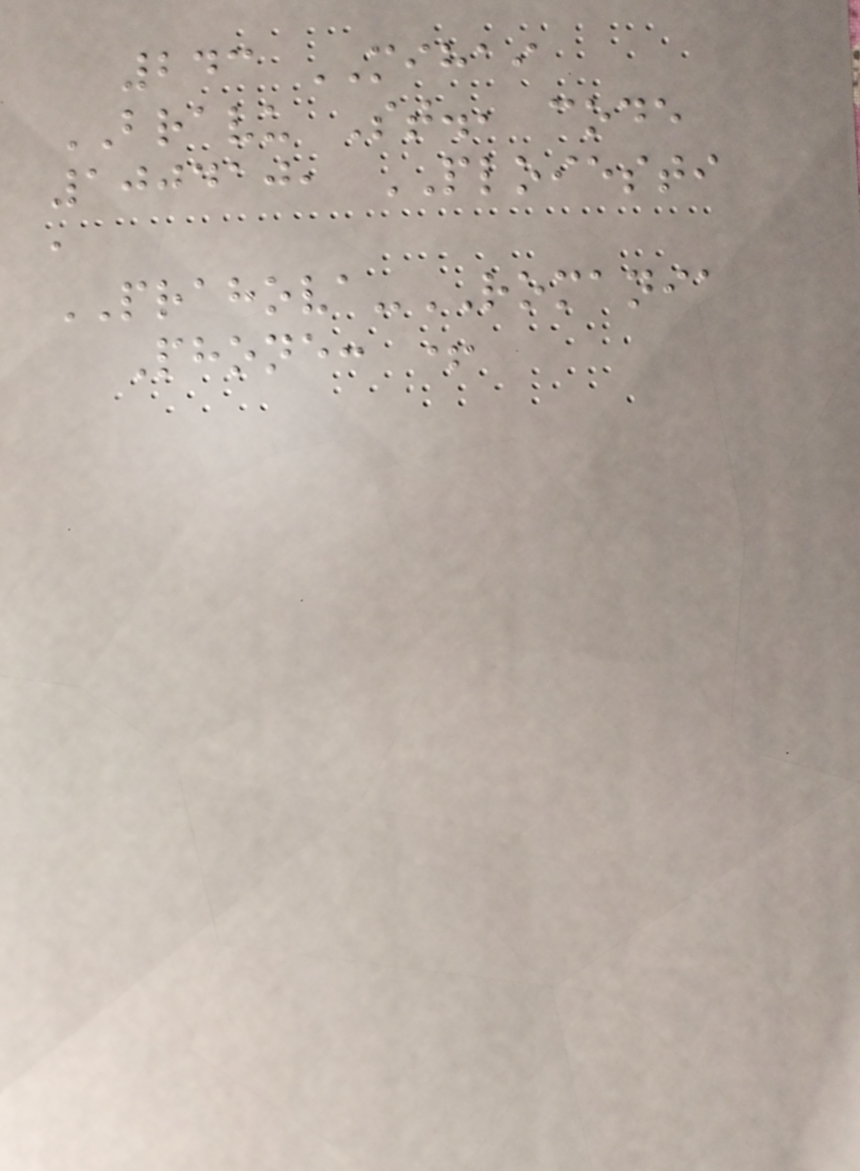243 MIHAI
BRAVU St., code
100410, PLOIESTI
,
PRAHOVA-ROMANIA
Phone: +
